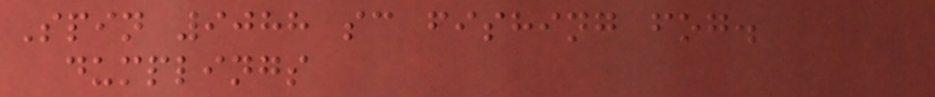Spin 9088 sc fishing fog.
dumplings
